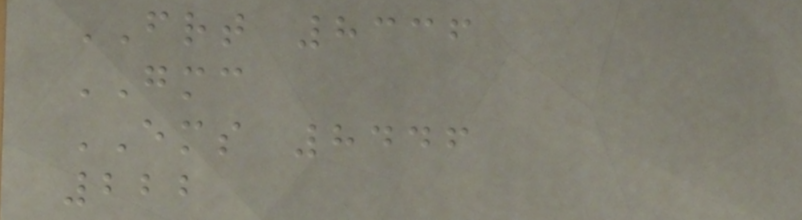FRT 8336
GMC
EMS 8446
222
